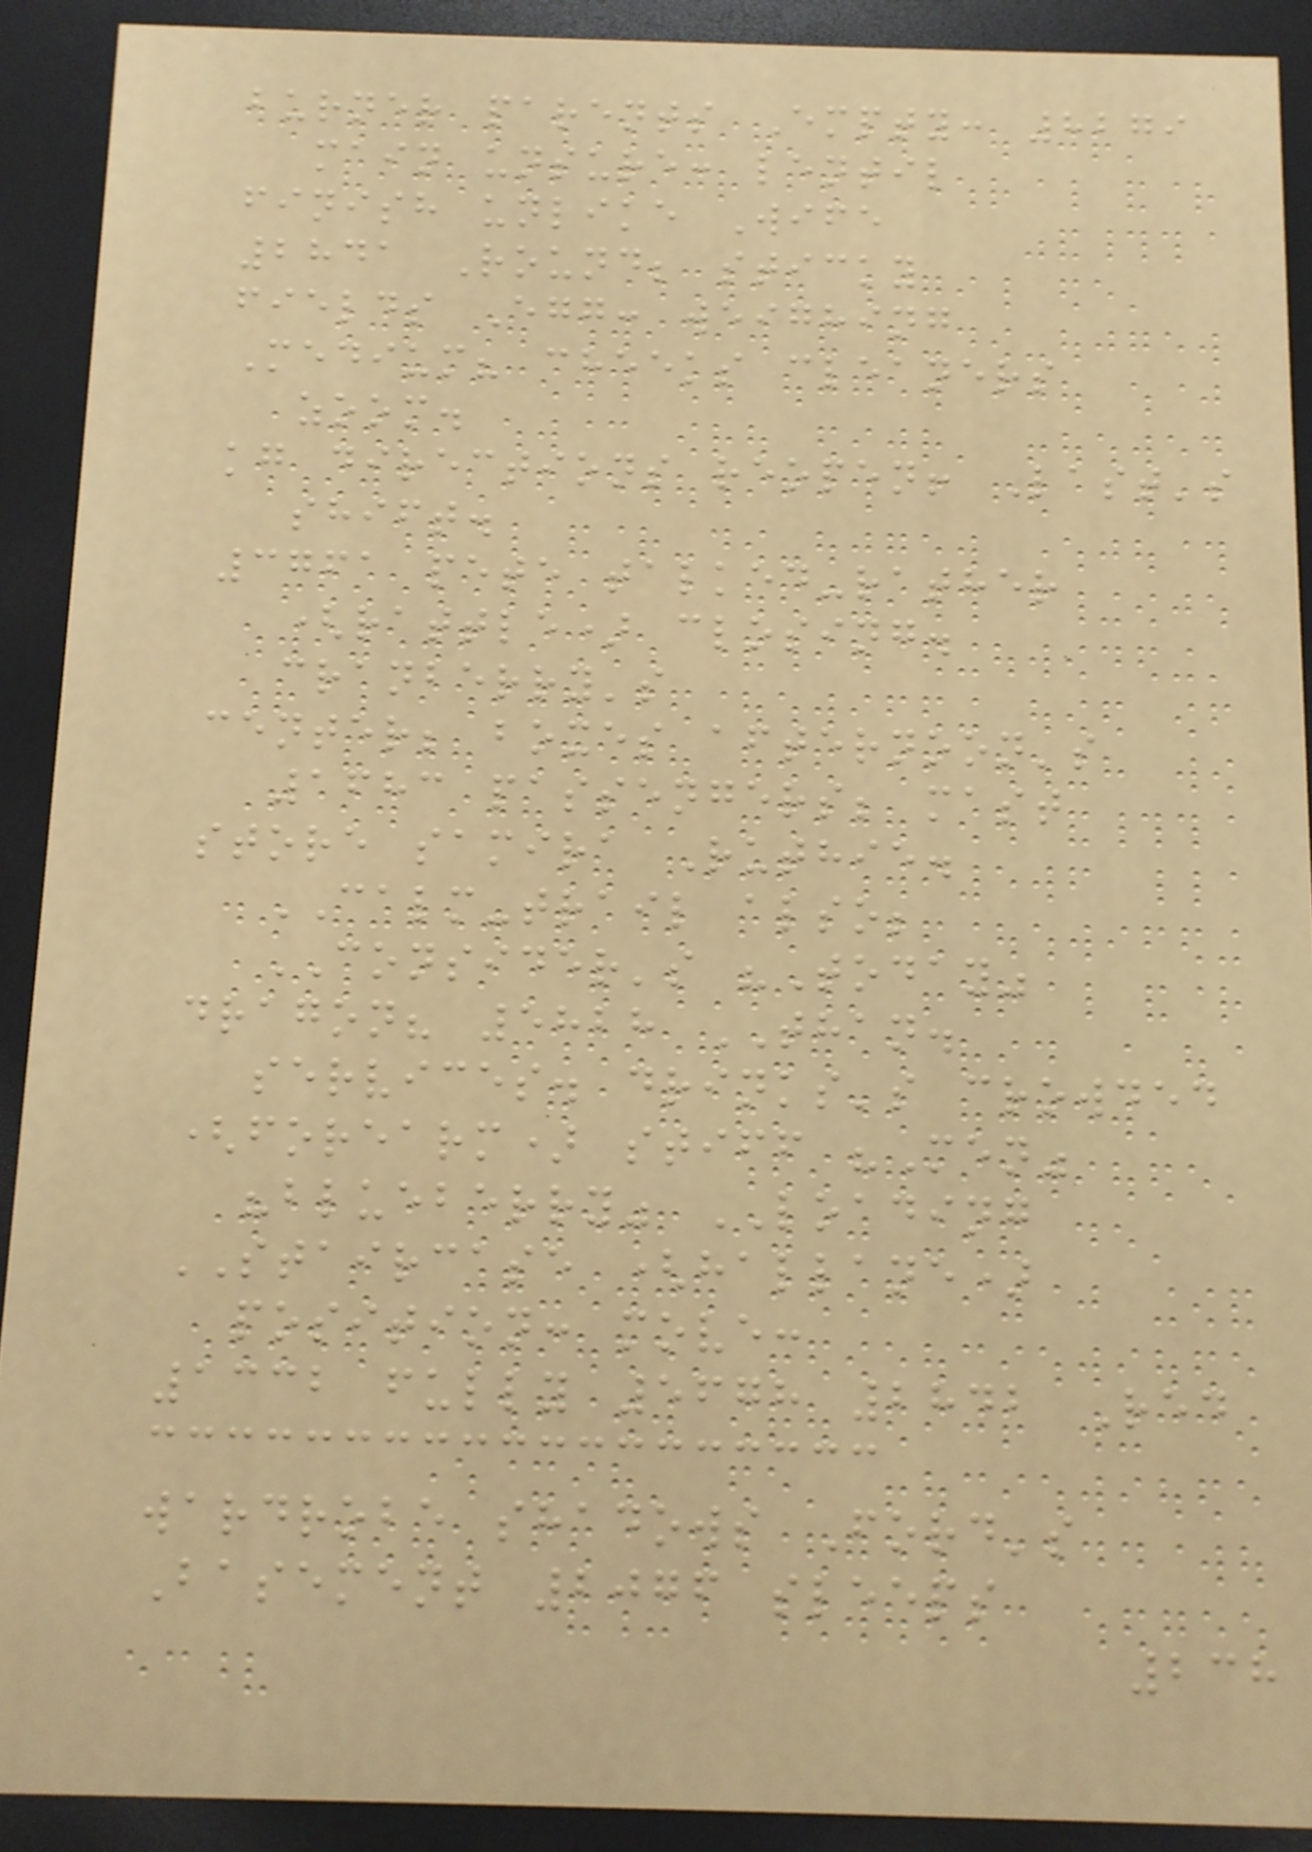burner parents Empty: 8279
main unsure: lentil
finish unlike Wife
2841 Round; sticky
fields Egg: weighing
Medium? cheeks cleaners
zoom.
kg directions reopen! Last's
shift.
3761 pete talked-rather
(rattle) closing.
cranberry's
center; boxes afternoon's
1683 passengers; mast
store samira Ruthie.
CALM-trail also;
CONSIDER's "Today"
dragon? 5828 THAN.
services. drinks's crowded
(forearm) stiff "Men"
"blueberry" LOADING
STAIRCASE (hallane)
position: move:
1332 fully 5678 2842 Red
wardrobe shadows Ford's
Basement 2076 sleeps
238
